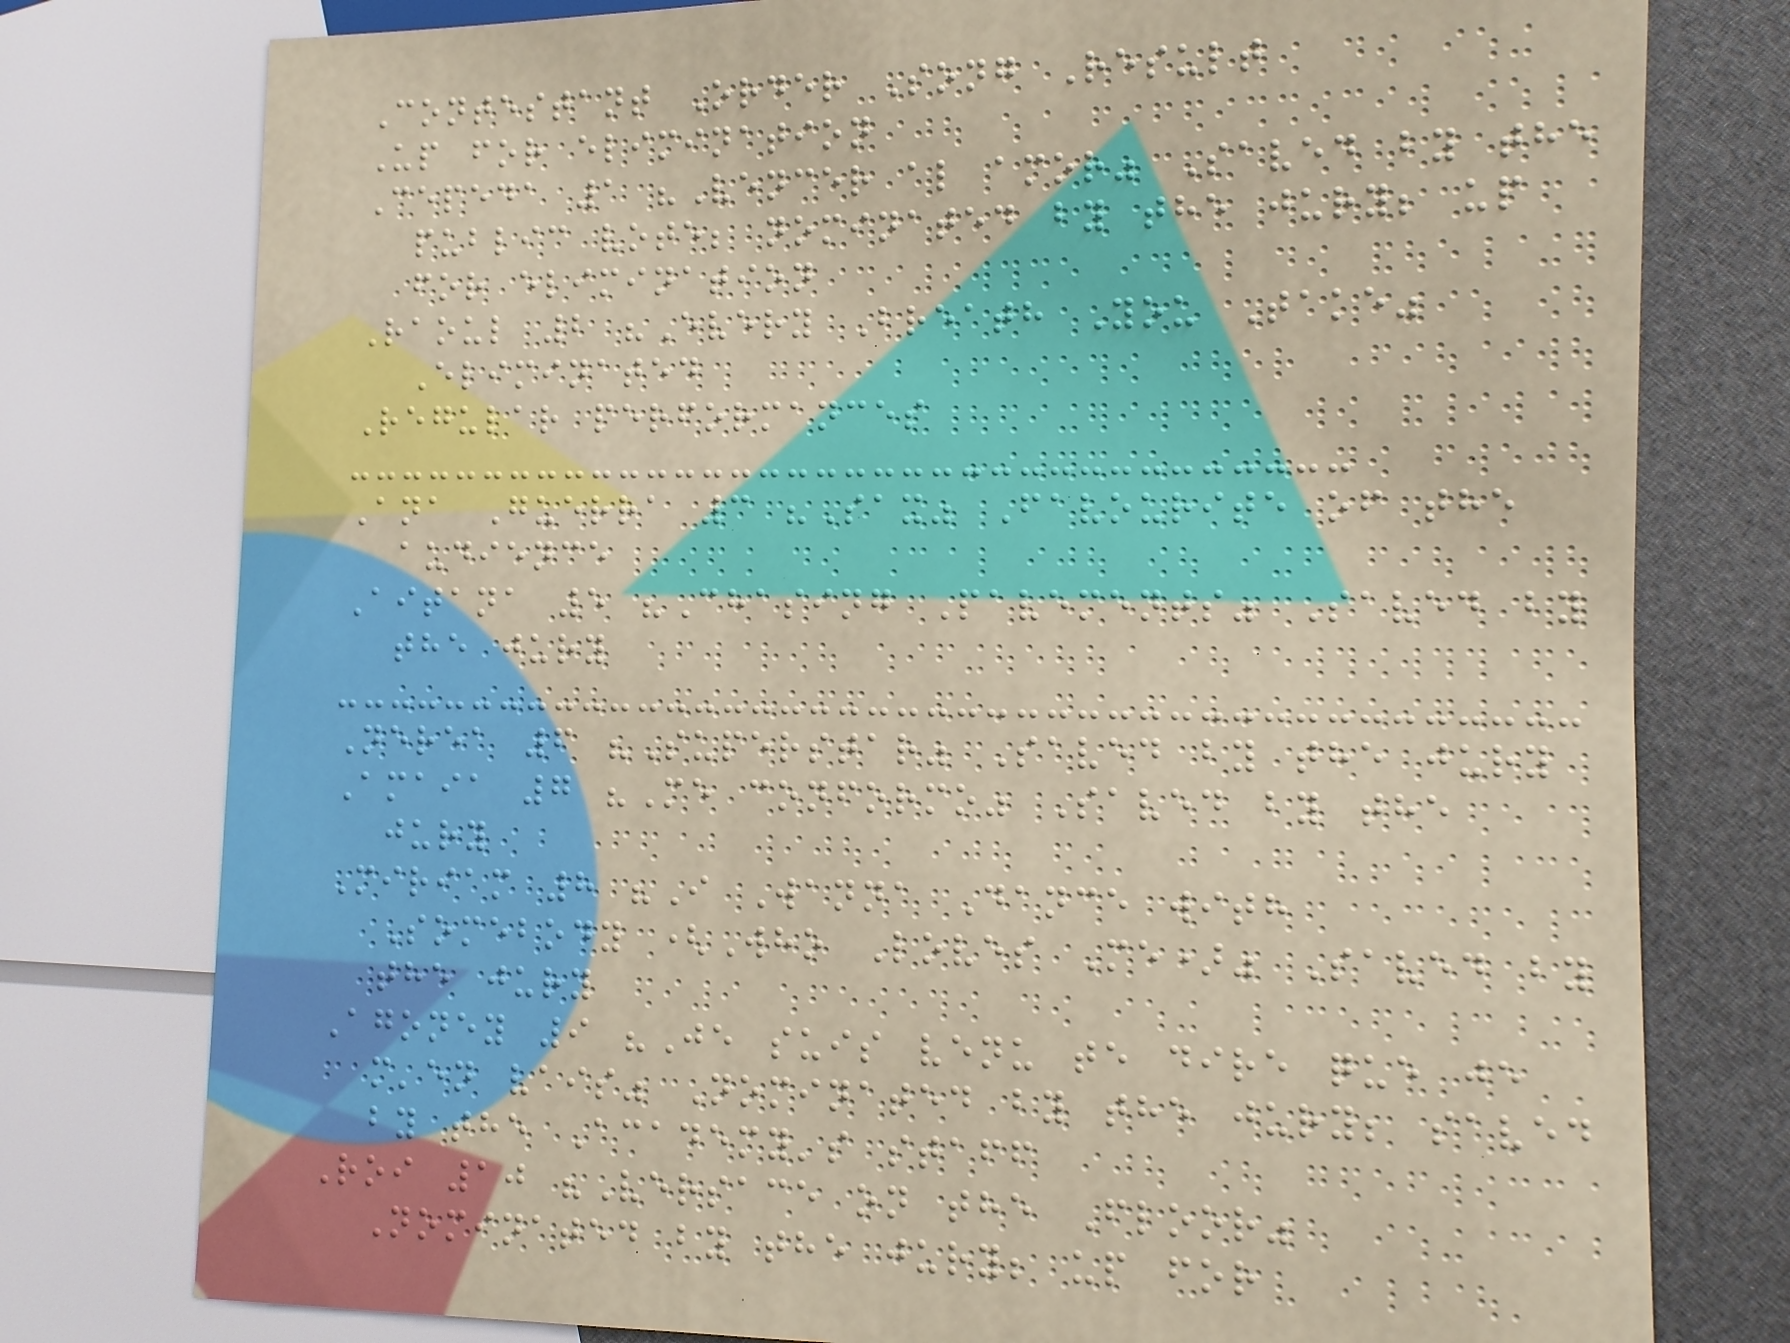Contestant Order Song Result
Up for elimination
Cepeda 1 "Vencer al amor" Saved by the
public vote; nominated by the jury; up
for elimination
Raoul 2 "Every Breath You Take"
Eliminated
Regular performances
Ana Guerra 3 "Sax" Favourite of the
audience
Aitana 5 "Chasing Pavements" Saved by
the jury
Nerea 6 "Superstar" Saved by the jury
Amaia 7 "Me conformo" Saved by the
jury
Miriam 8 "I Wanna Dance with
Somebody (Who Loves Me)" Saved by
the jury
Agoney 9 "Je suis venu te dire que je
m'en vais" Nominated by the jury; saved
by the Academy's staff
Roi 10 "Versace on the Floor"
Nominated by the jury; up for
